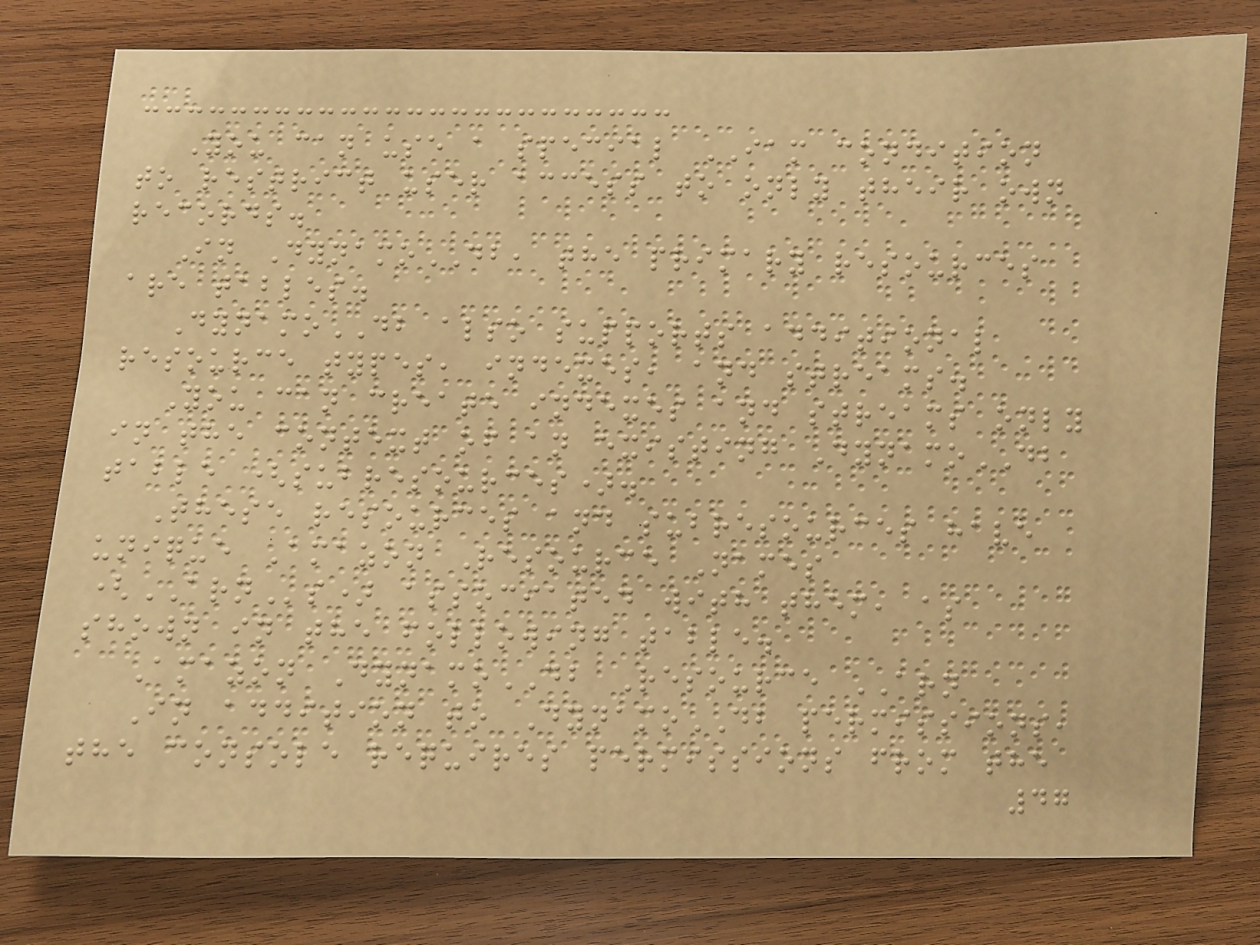You can use a special IAM condition
to restrict user access to only their own
records.
In DynamoDB, the primary resources
are tables.
DynamoDB also supports additional
resource types, indexes, and streams.
You can create indexes and streams only
in the context of an existing DynamoDB
table (subresources).
These resources and subresources have
unique Amazon Resource Names
(ARNs) associated with them, as
shown in the following table.
Amazon DynamoDB Resource ARN
In addition to DynamoDB permissions,
the console requires permissions from the
47
